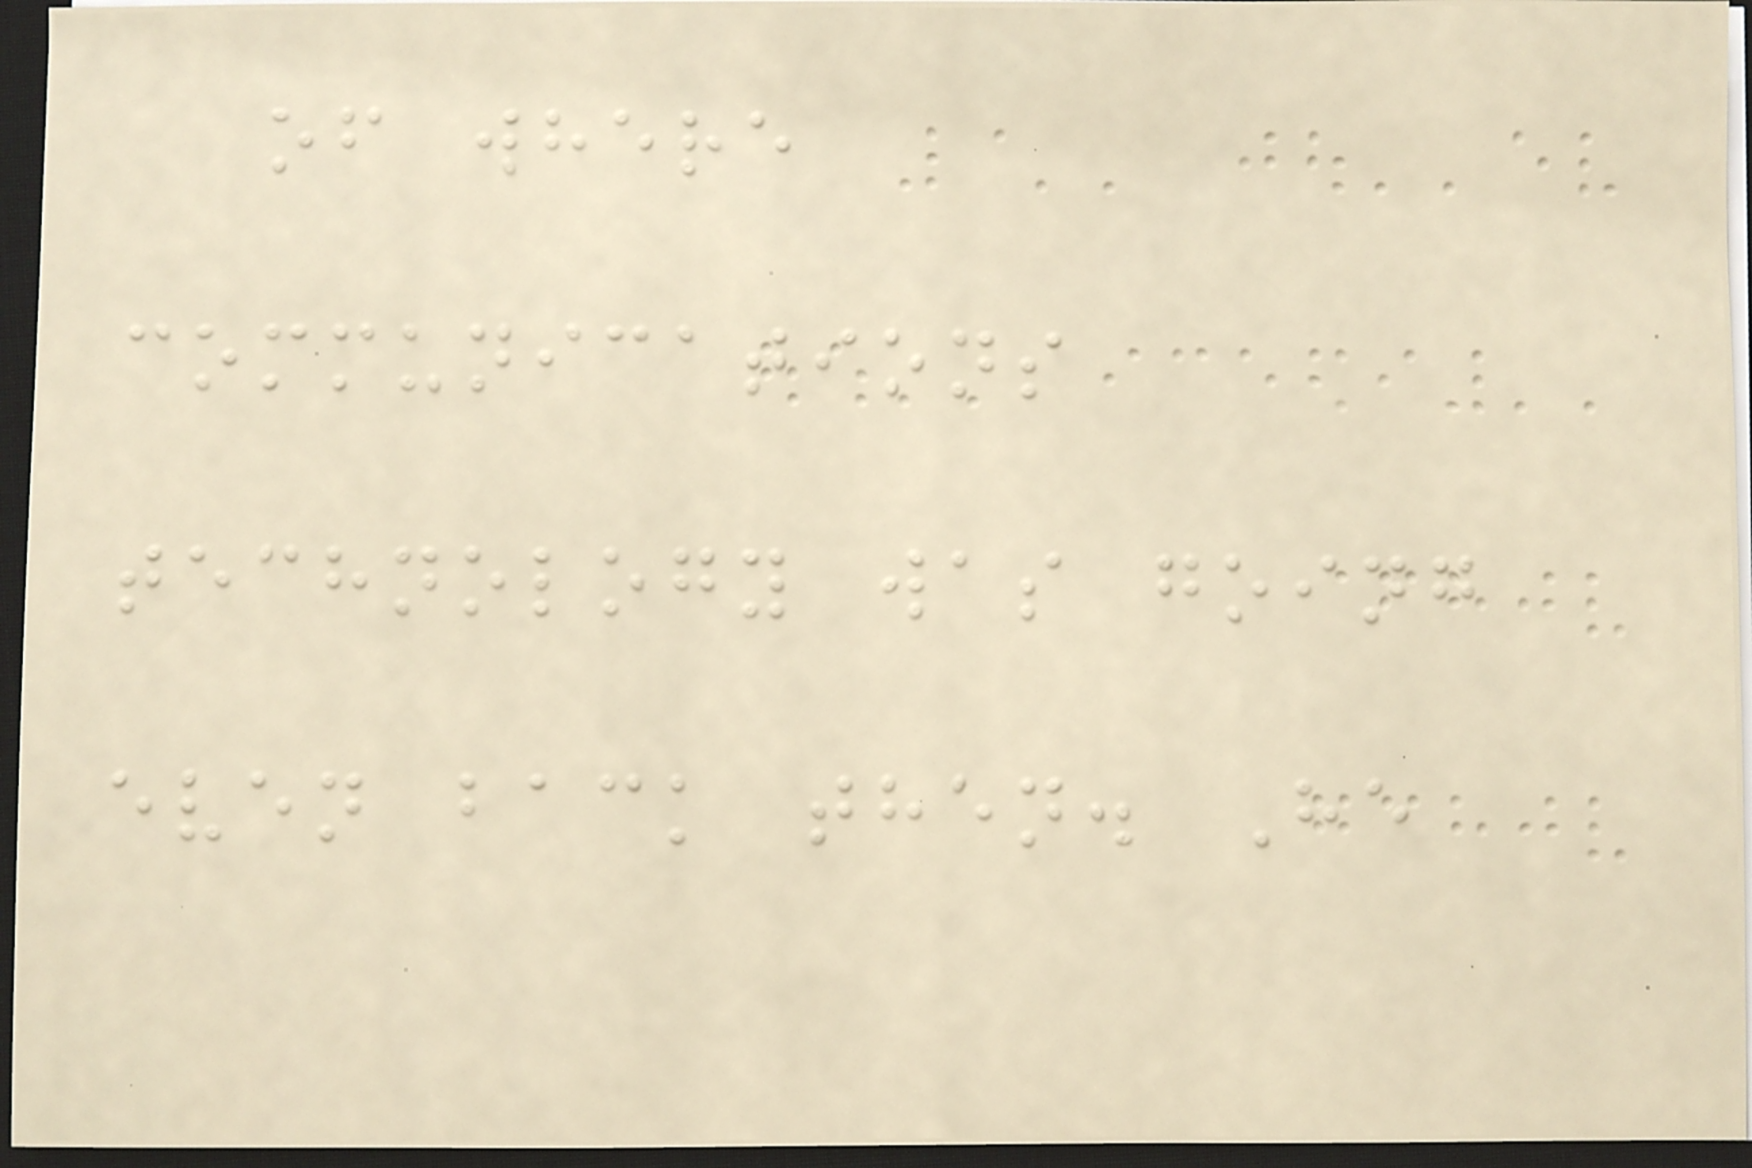of where
communications
technology was going
even back then. He
